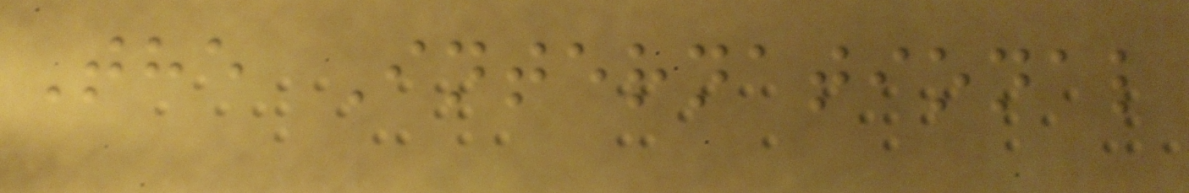The International
